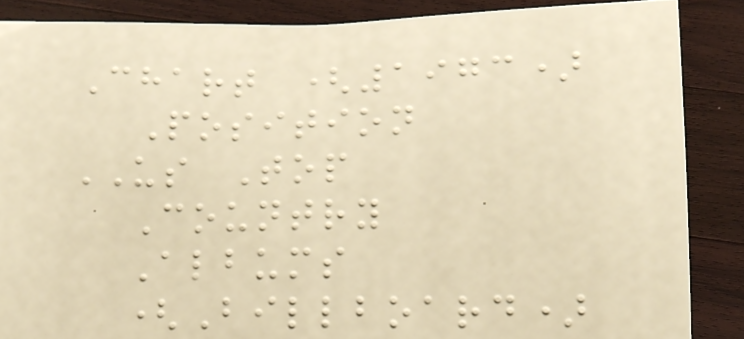Chart (1973)
Position
US Top
Country
Albums
(Billboard)
